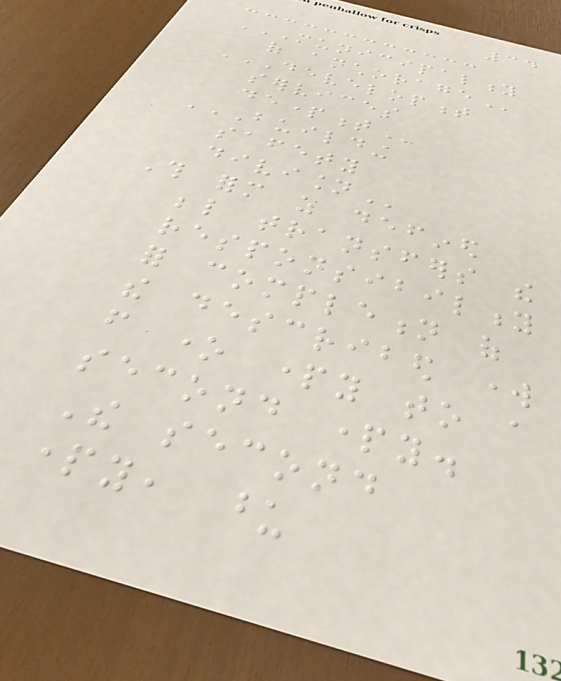34
MUNICIPALITY
OF ANCHORAGE
DEVELOPMENT
SERVICES
DEPARTMENT
BUILDING
SAFETY
DIVISION
This form as defined
below transfers the
responsibility
for completion of
the described work
from one party to a
second party.
The second
party, upon
